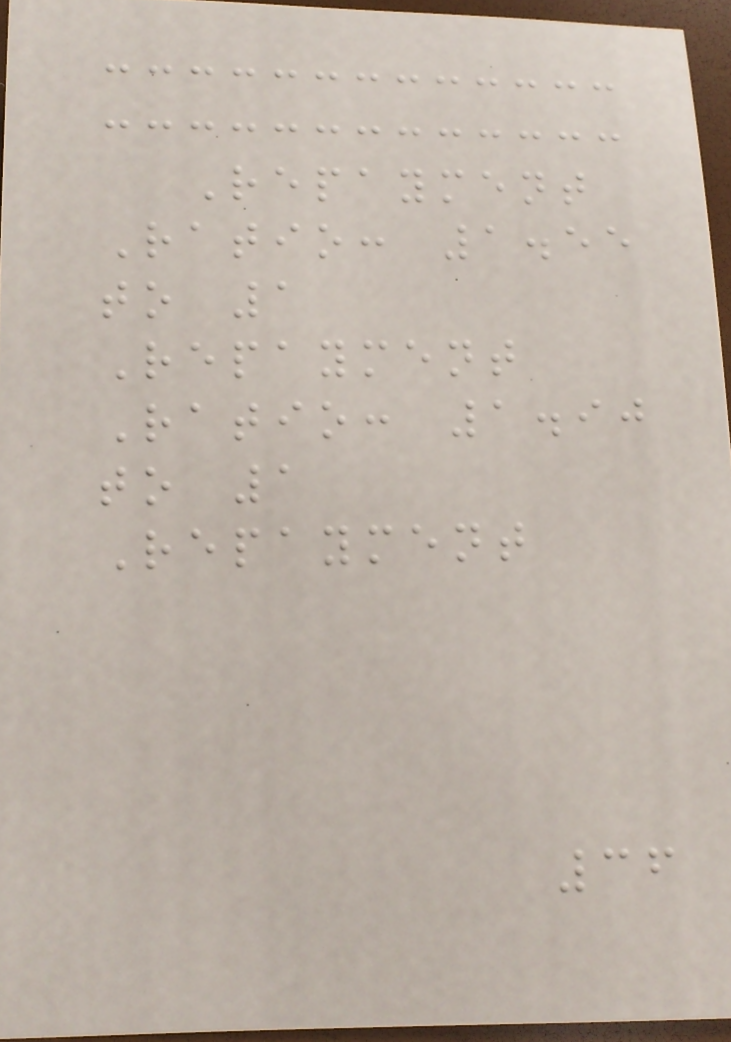Repayment
Ratio: 1.55
to 1
Repayment
Ratio: 1.90
to 1
Repayment
36
